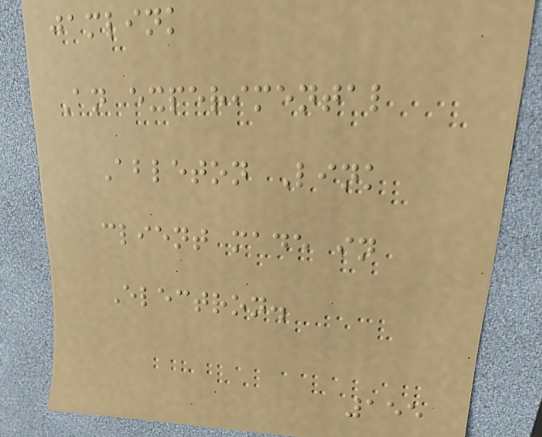jamlink
An experimental
Ableton Link
client made in
Electron.
155
